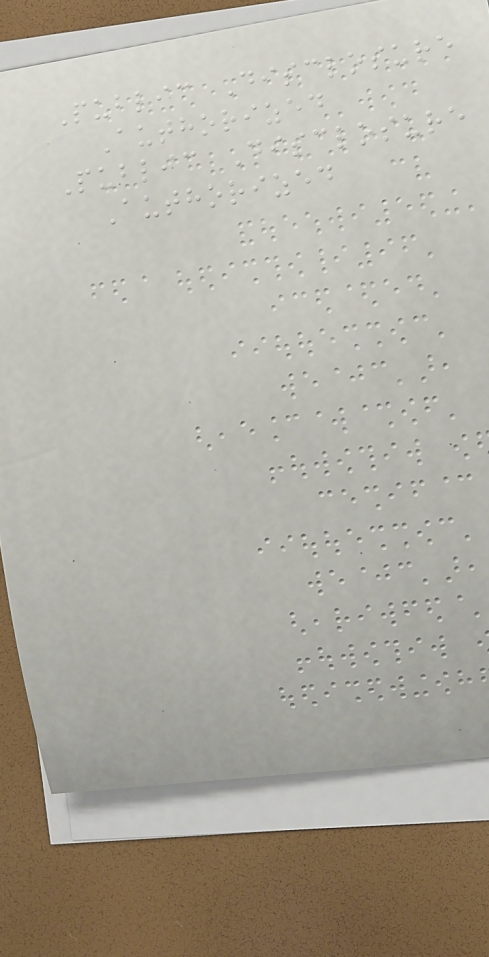Public Disclosure
Authorized
Public Disclosure
Authorized
